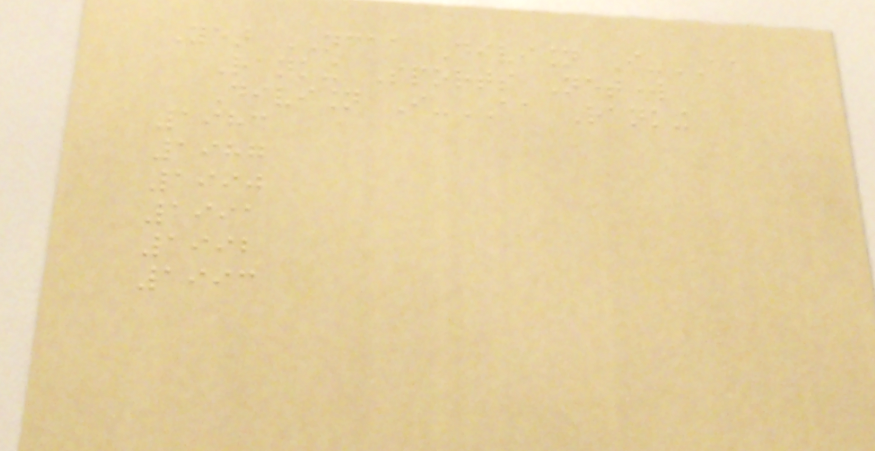Year NCAA Division I-AA
Ranking Sports Network
Division I-AA Ranking
1983
1987
1990
1991
1992
1993
